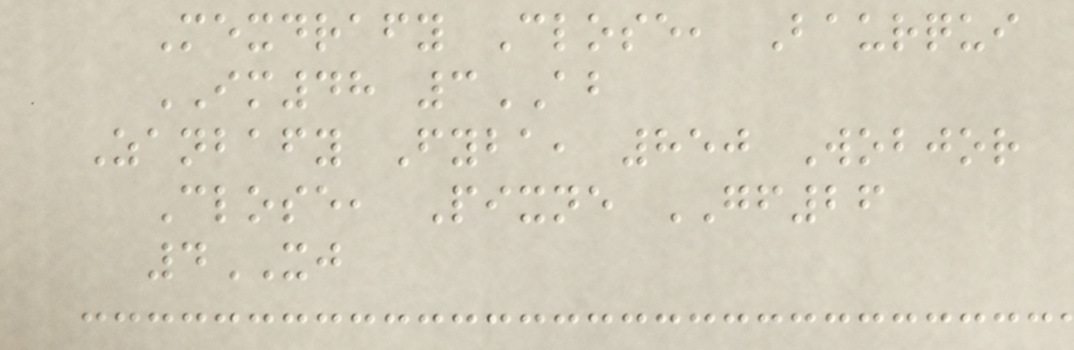Mexdrafy Close, Baurqui
IM48 3AB
Zanbafy Fyba, 850 Wobjor
Close, Pixne GF26
4XJ
